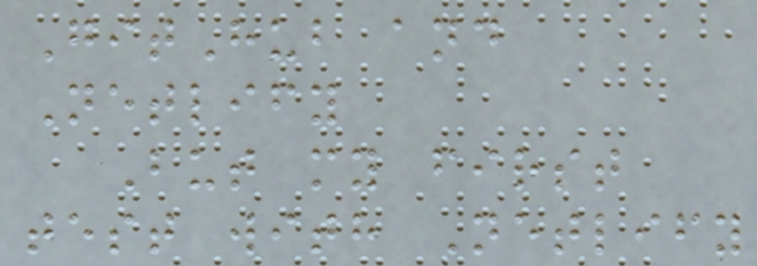GitHub and
Netlify
But my first
test with Netlify
